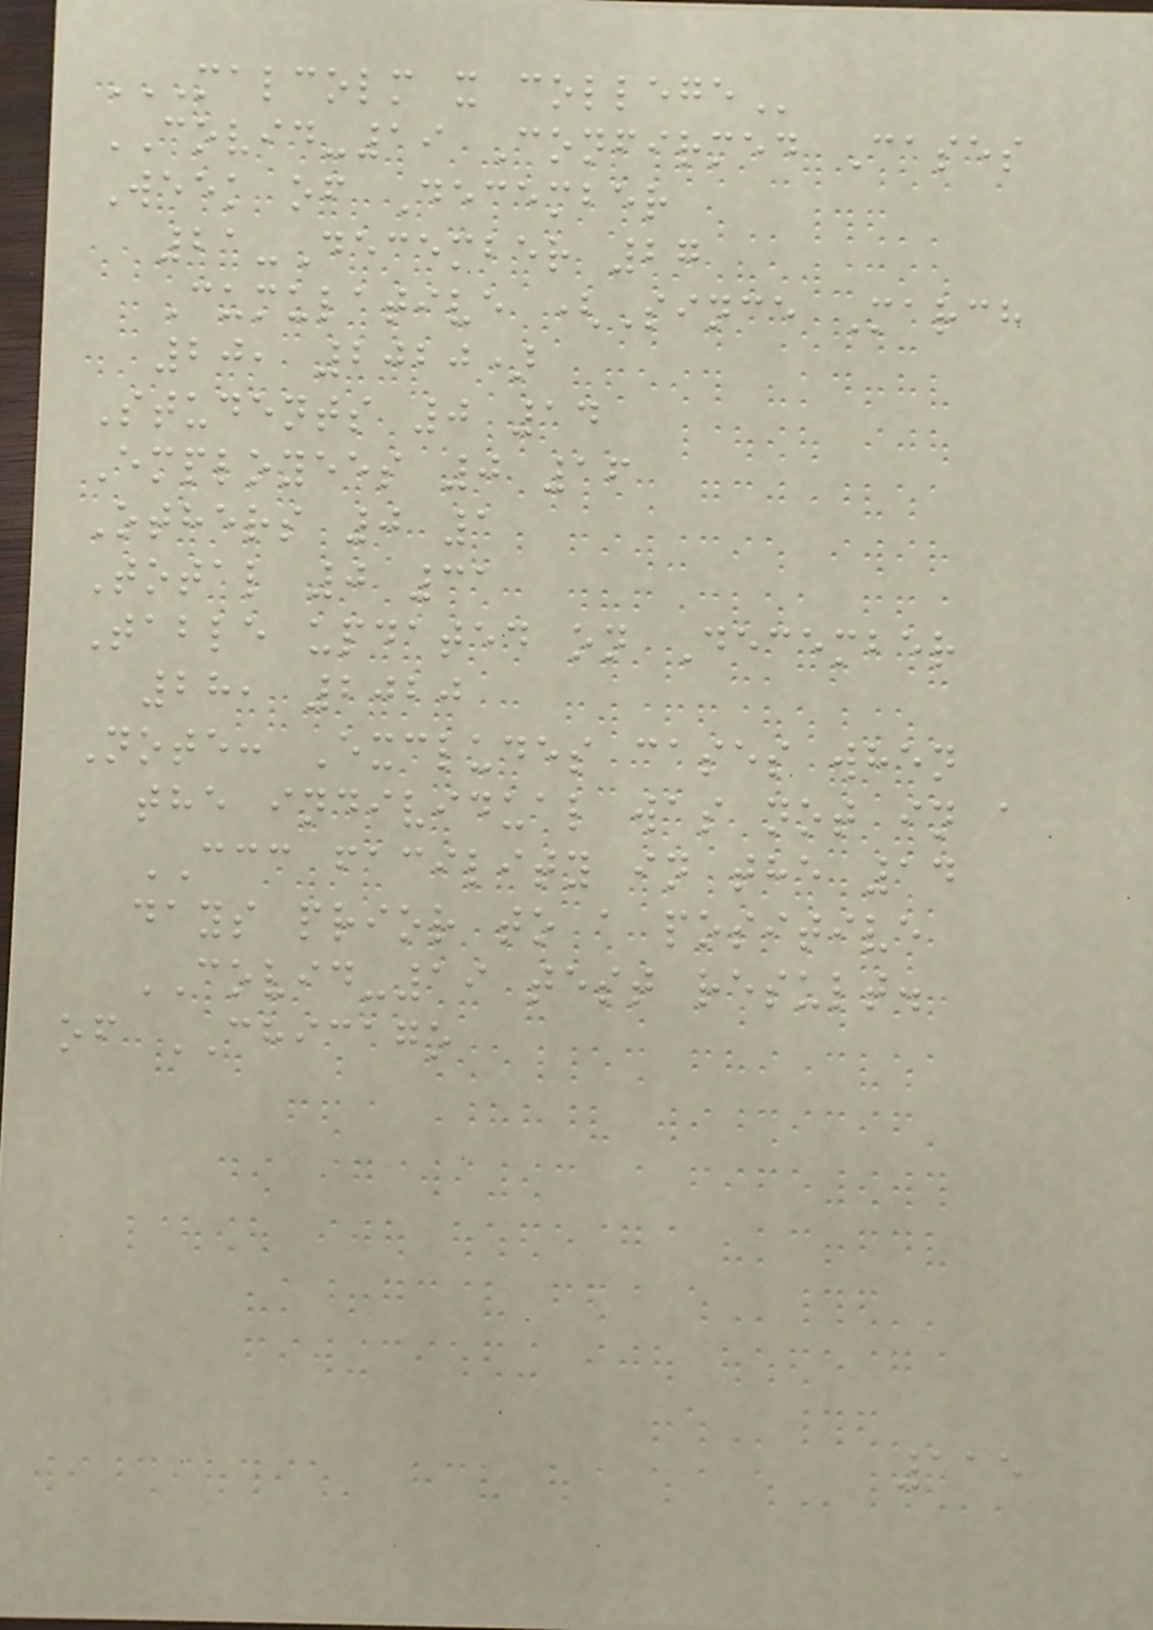MALCOLM X COLLEGE
COVID-19 Confirmed Cases
Week of December
21-December 27
Cumulative (Since March
20, 2020)
Students 0 14
Employees 0 16
Others 0 1
Total 0 31
Table updated on December
28, 2020
Note: Excludes cases when
the individual was not in a
CCC facility in the 14
days prior to a positive
COVID-19 test result.
of CHICAGO
115
